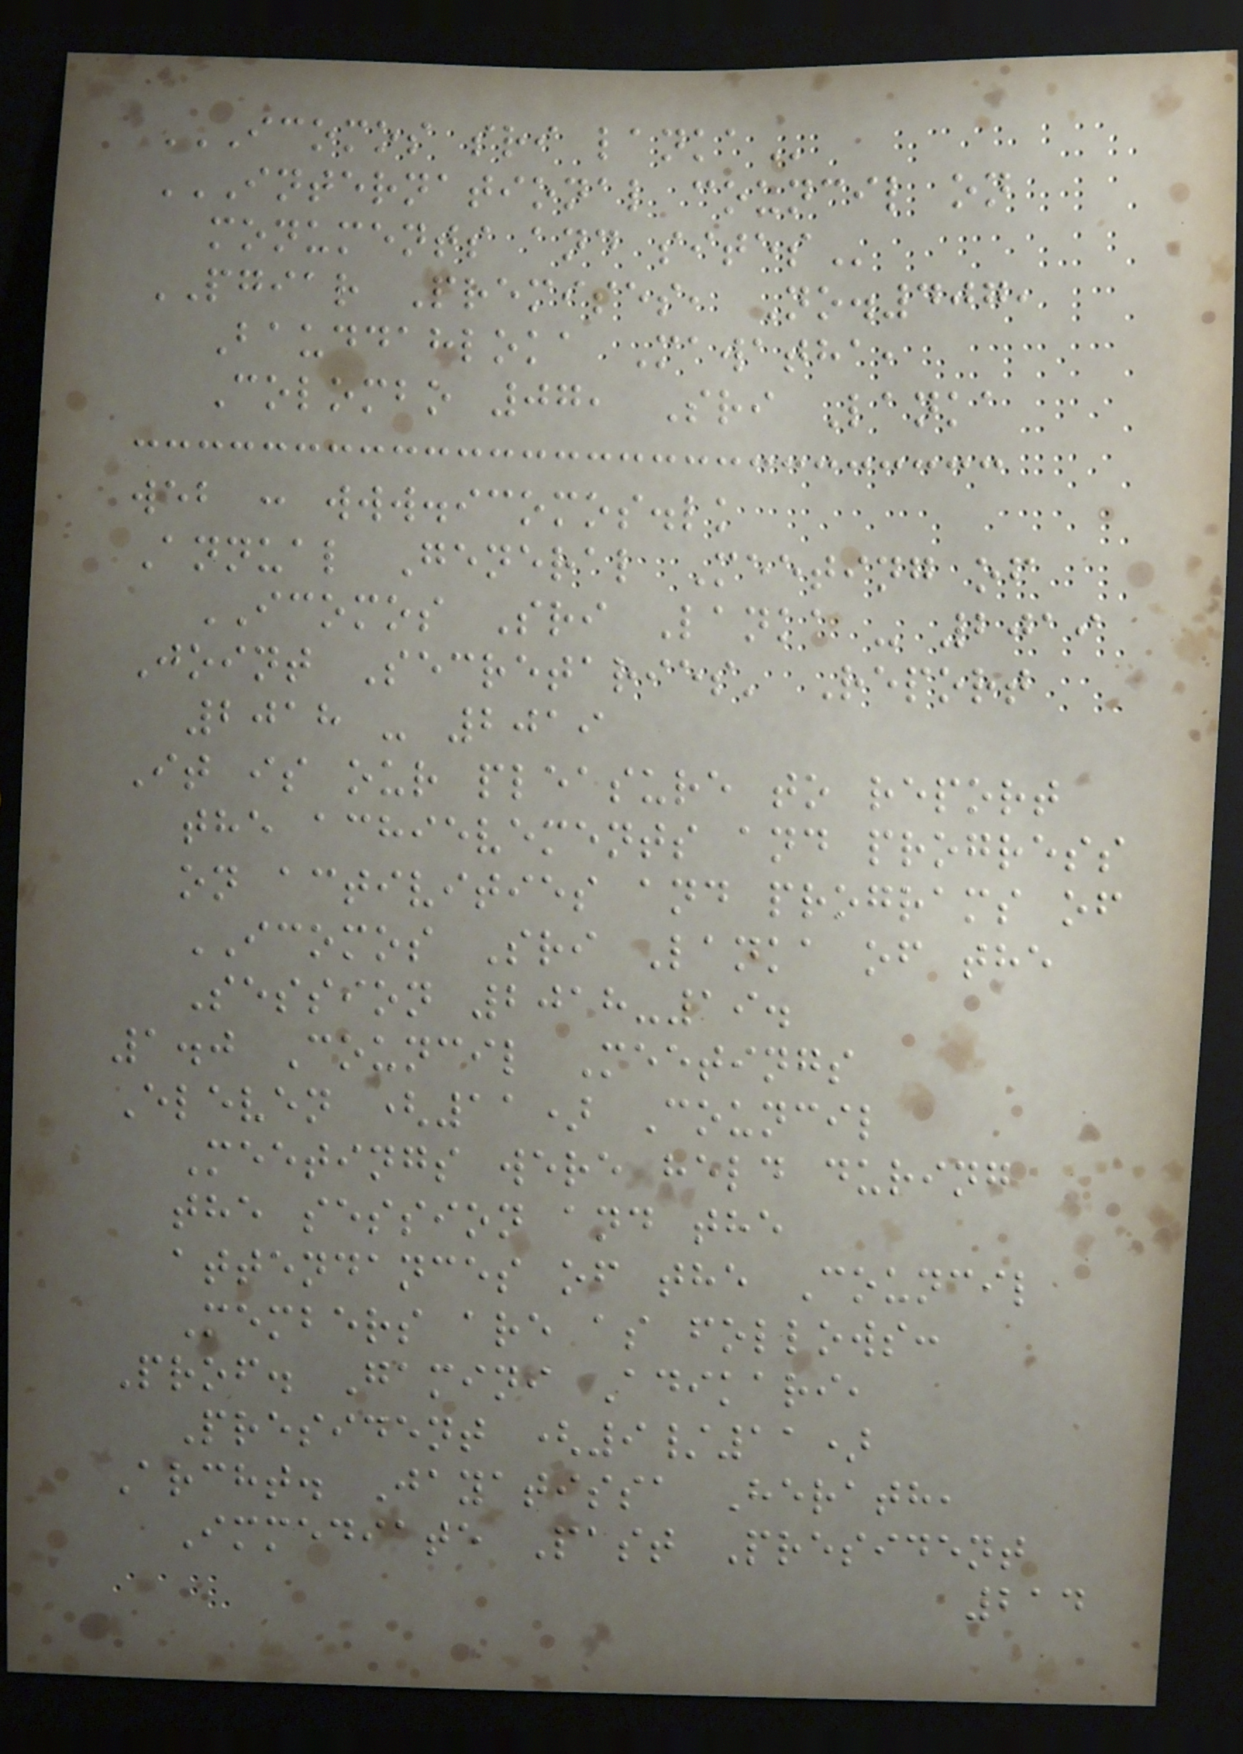ICOMOS SRI LANKA
INTERNATIONAL COUNCIL ON
MONUMENTS AND SITES
PGIAR Premises, No.407,
Bauddahloka Mawatha,
Colombo 07, Sri Lanka
web : www.icomos.lk
Annual General Meeting of
ICOMOS Sri Lanka - 2019
Joint Secretaries' Report
2018 - 2019
It is our pleasure to report
the achievements and progress
on activities and programs of
ICOMOS Sri Lanka of the
Session 2018-19.
1.0 Council Meetings
Eleven (11) Council
Meetings were held during
the session and the
attendances of the Council
Members are as follows:
Prof. Gamini Adikari,
President (9/11)
Archt. Jayatissa Herath,
Immediate Past President
214
